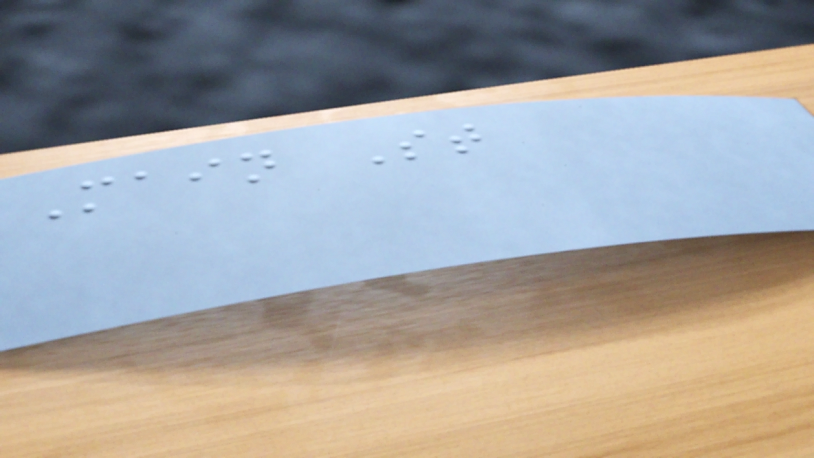Main St
